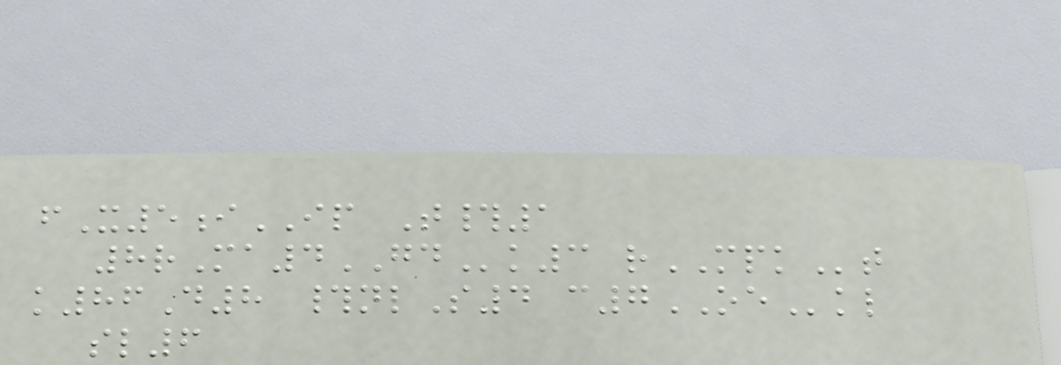fX5iIP T#1
8rMa4GDk3 rMPKt
k86D8 #nlS4 c7OEkl
sl6
